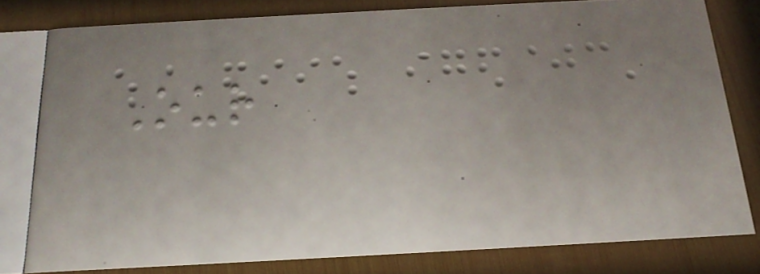Our
